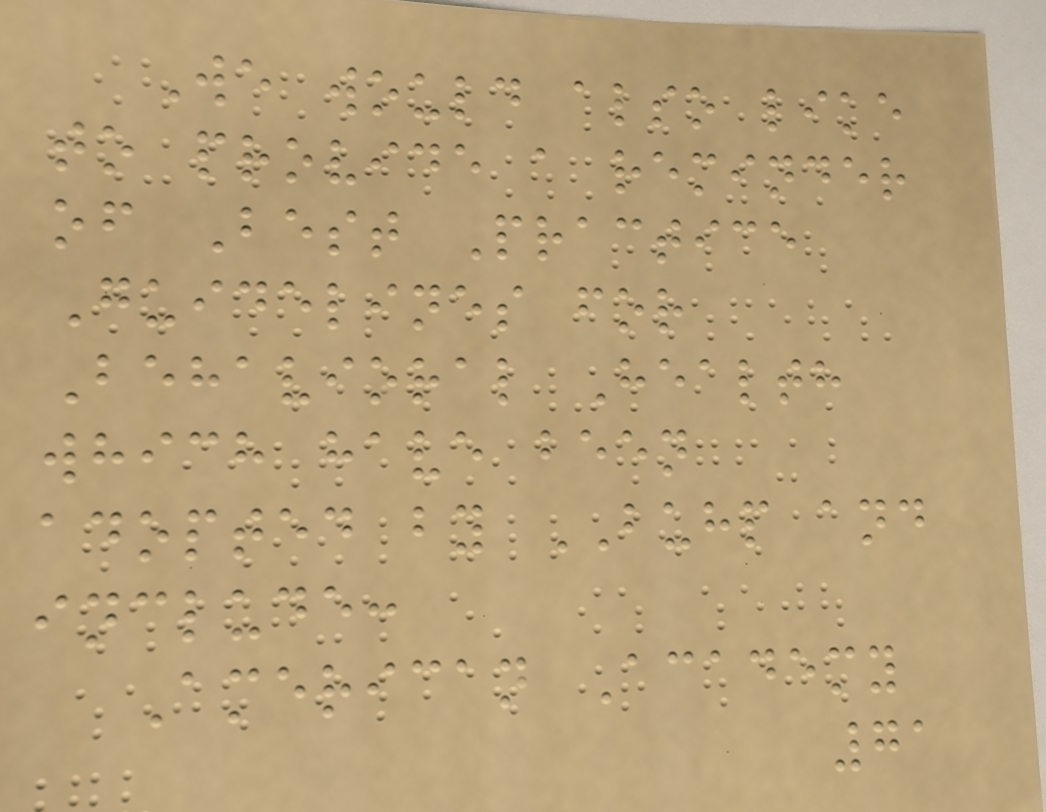We would also like
to provide a reminder
of Best Practice
Guidelines for
Behavioral Health
which have been
adopted by BUHP and
include:
American Academy
71
